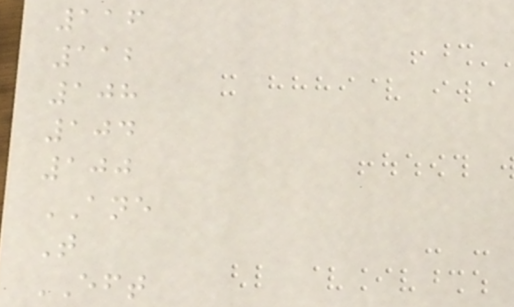116
112
108
104
100
ANE
T
EFT
